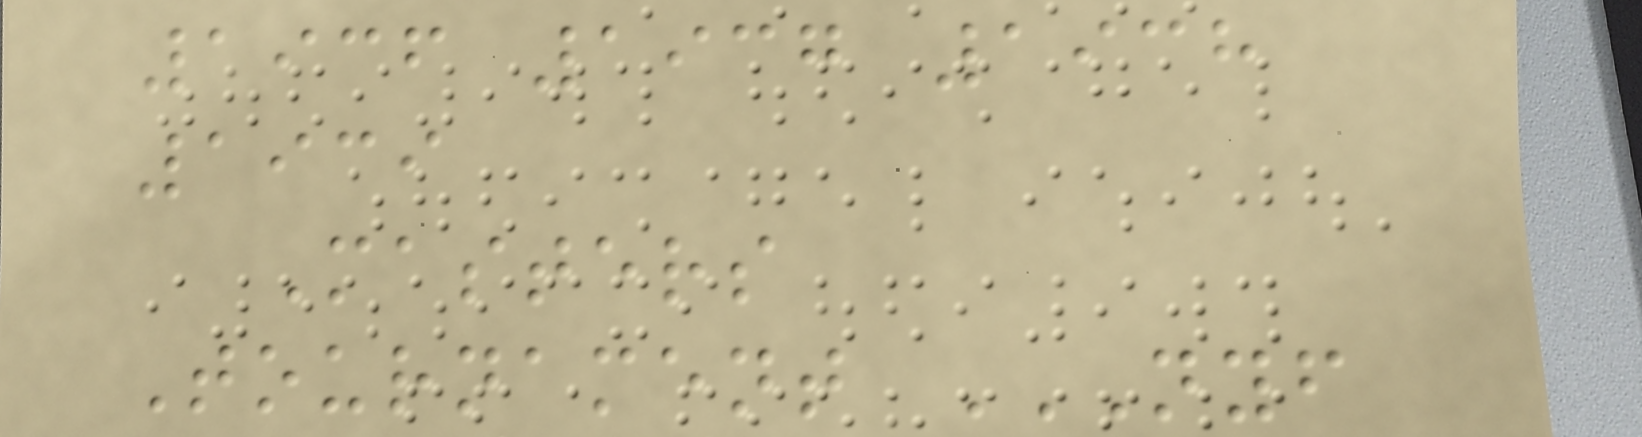1936 1937 1938
1939
Masters
Tournament NYF
